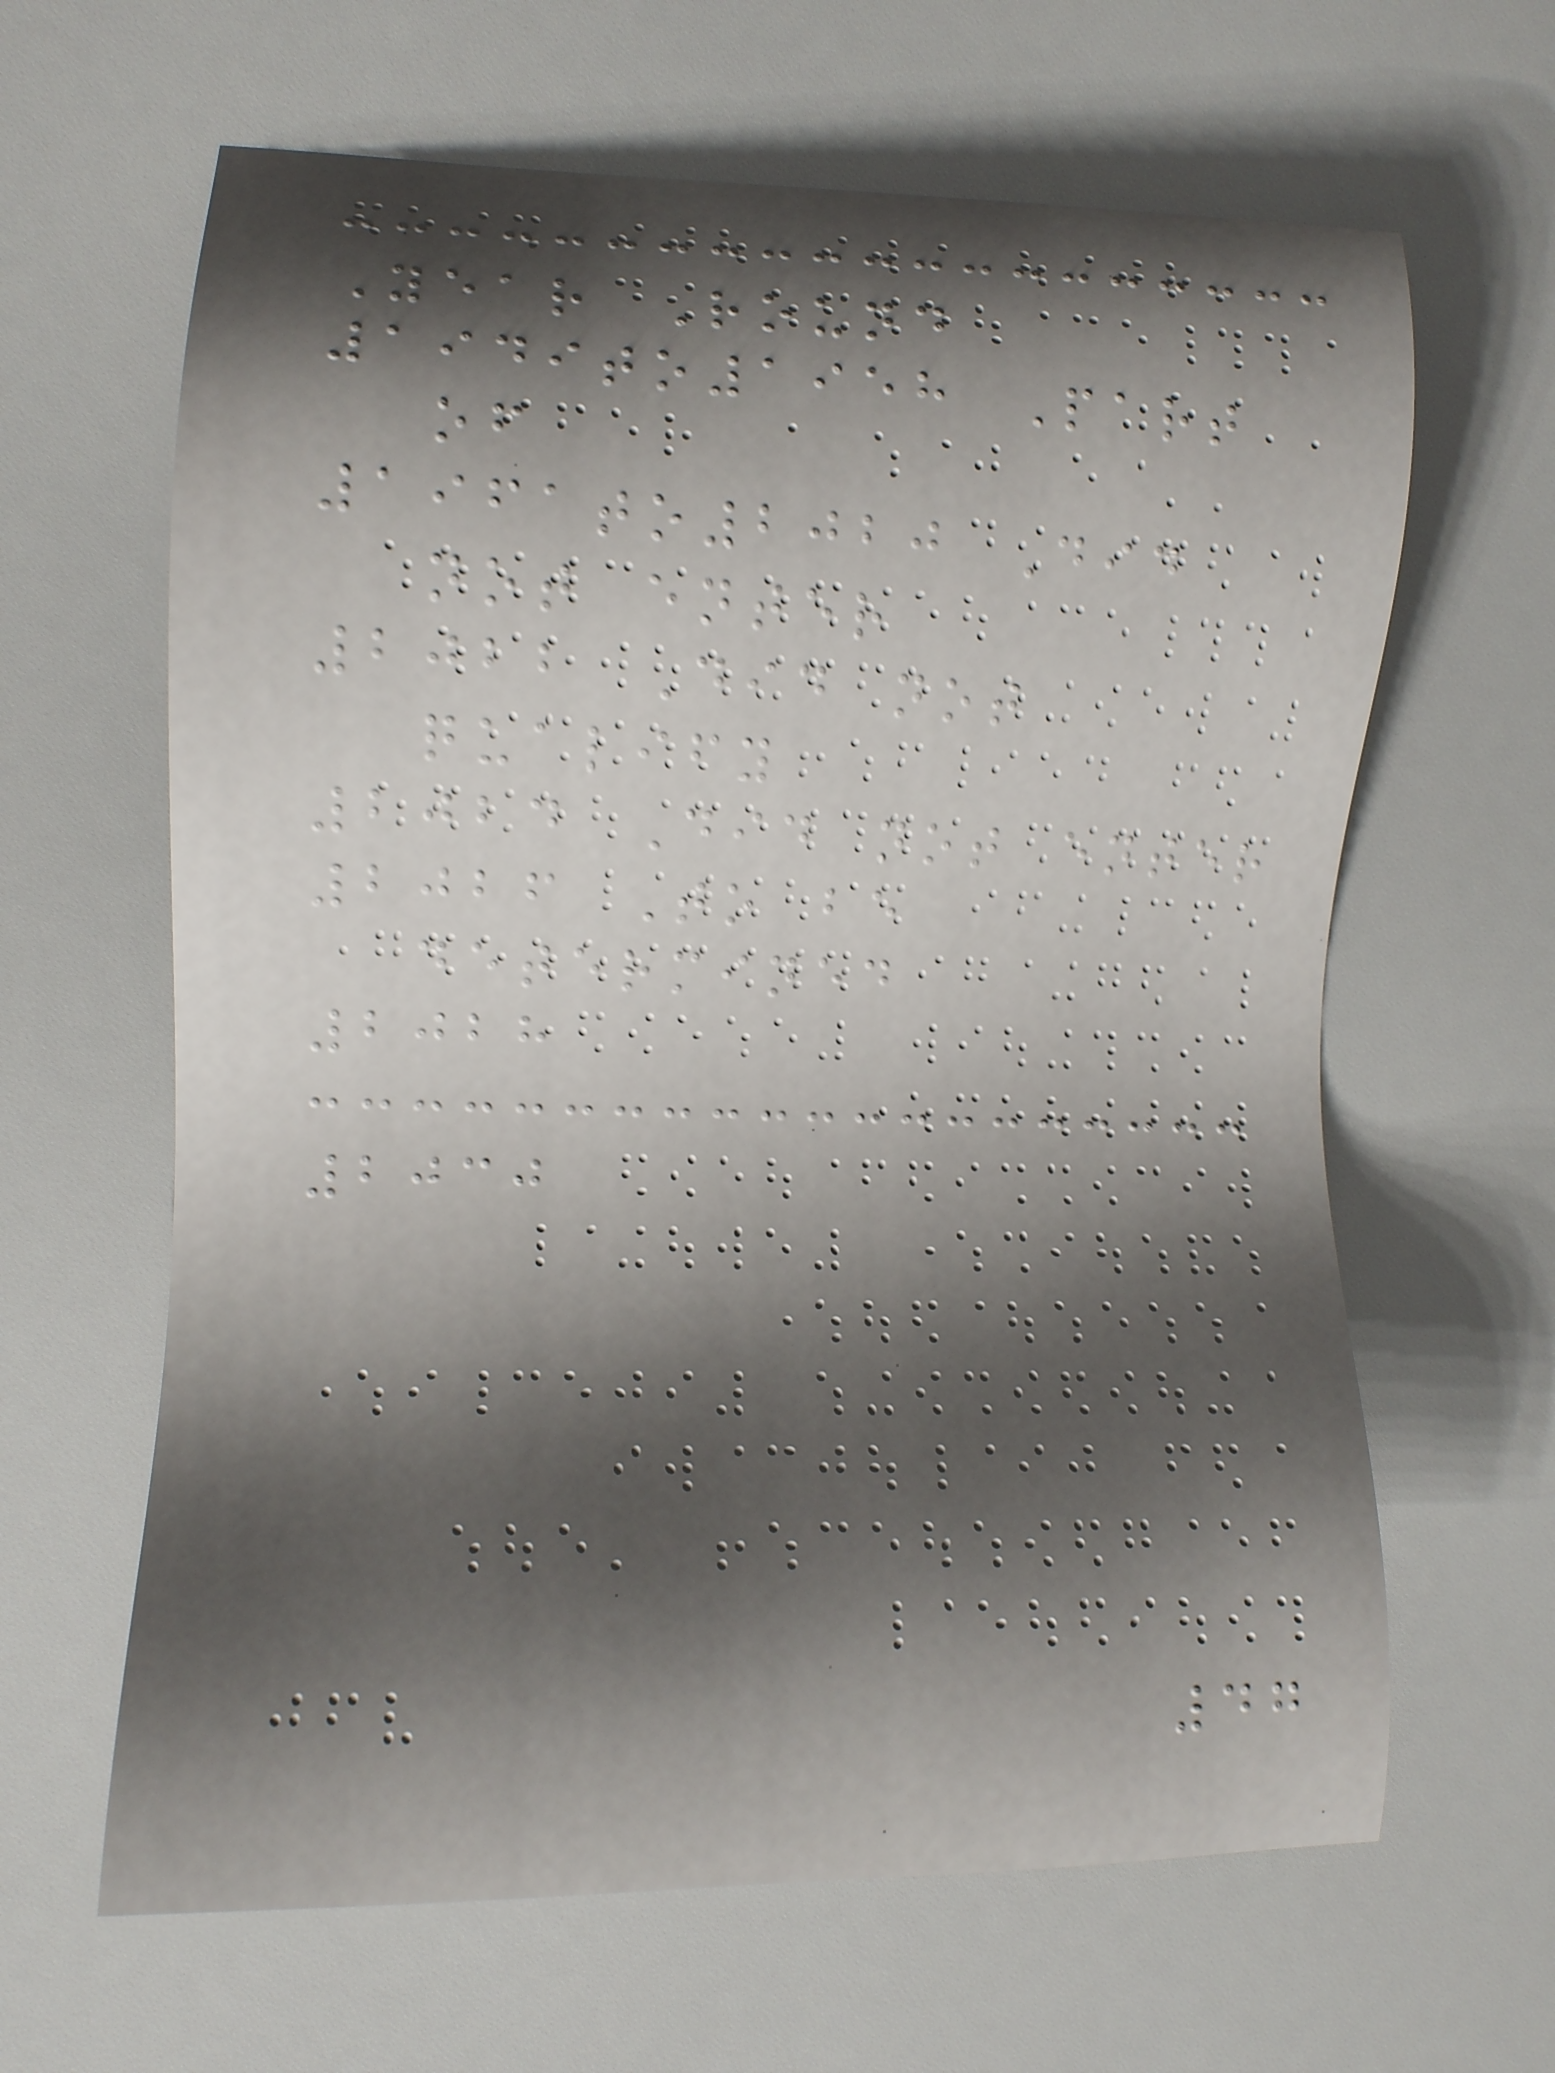Year Round
1949to1958 Part
of
1961to2020 Did
not enter
2022 Did not
qualify
2024 Did not enter
2026 To be
determined
2028
2030
47
